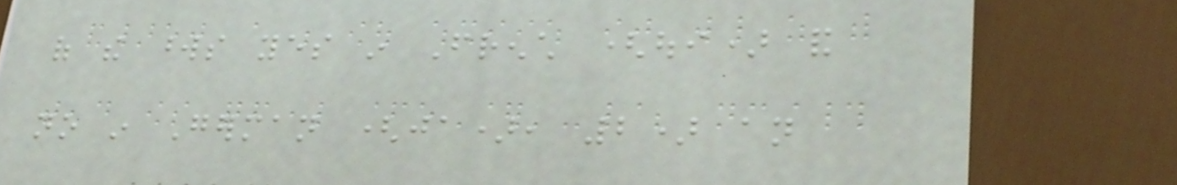of the words yes in French (oui) and
no in German (ja), 2) an
